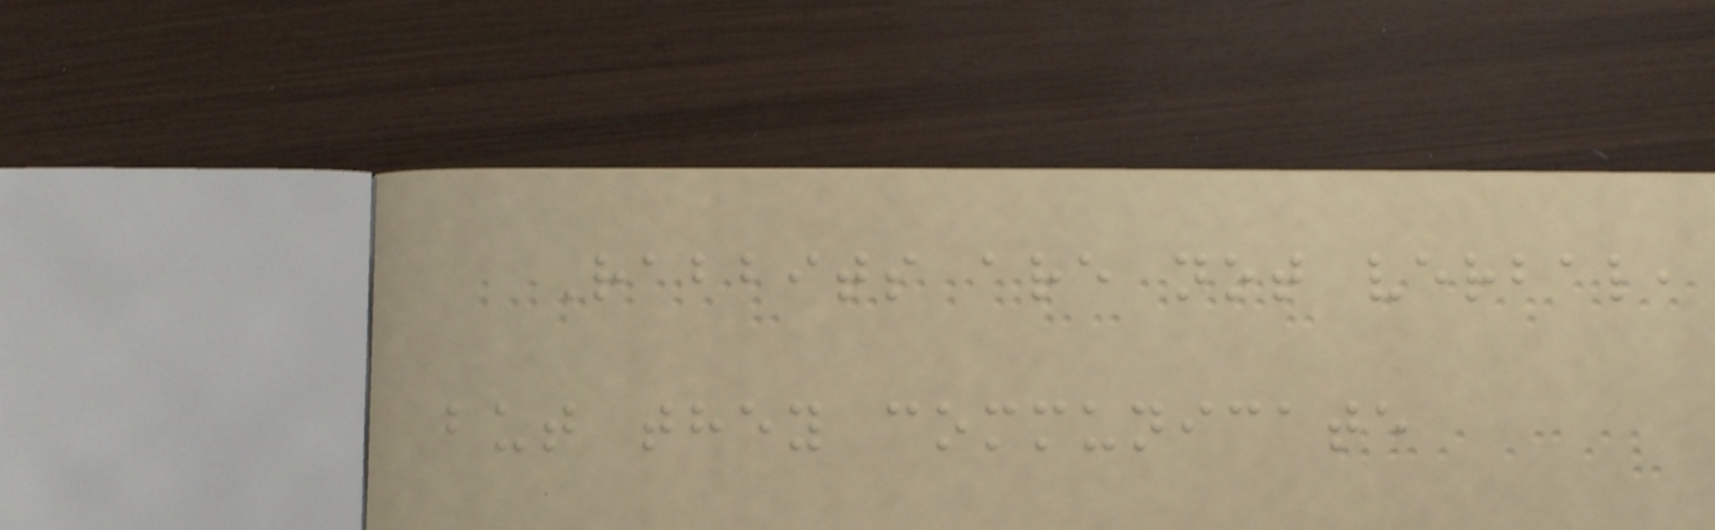Rabbits are not verbal,
but they communicate
